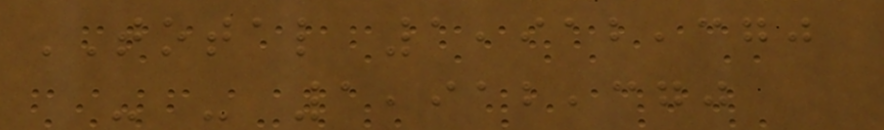TOTAL 1,912,370
- - 1,912,370
